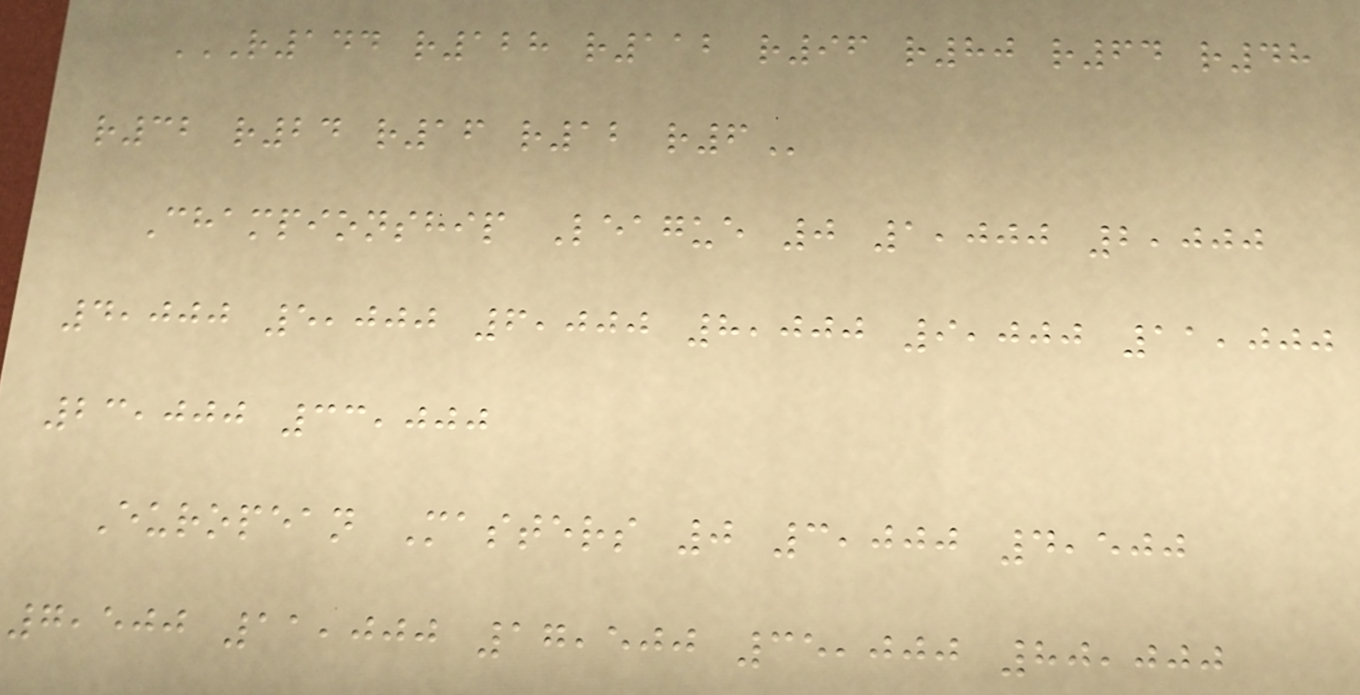R144 R128 R112 R96 R80 R64 R48
R32 R24 R16 R12 R6
Championship League 0 1,000 2,000
4,000 5,000 6,000 8,000 9,000 11,000
23,000 33,000
European Masters 0 3,000 4,500
7,500 11,000 17,500 35,000 80,000
